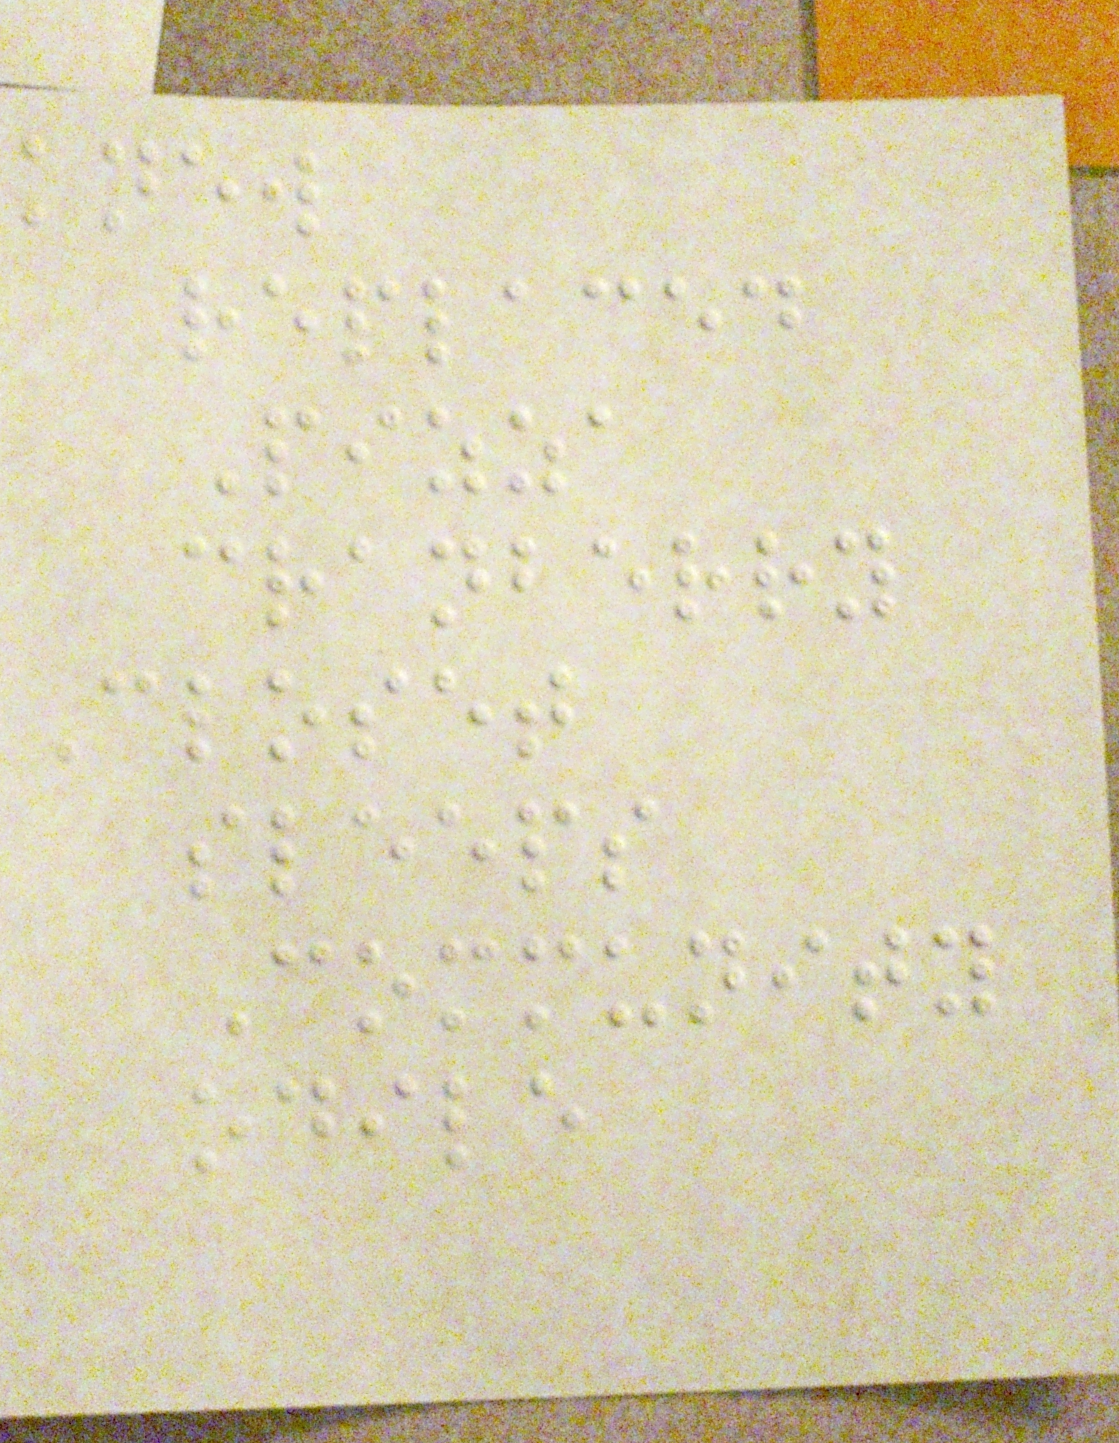knew
replaced
Pizza
cranberry
Closet
sleeps
Community
odile
